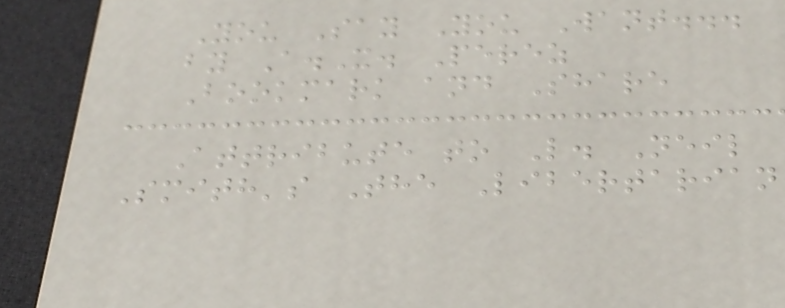You Say You Want...
by A.X. Perez
Bookmark and Share
Attribute to L. Neil
Smith's The Libertarian
